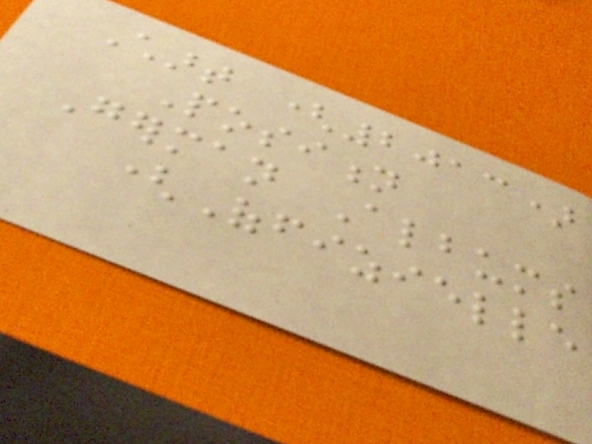Chart (2013)
Position
German Albums
(Offizielle
